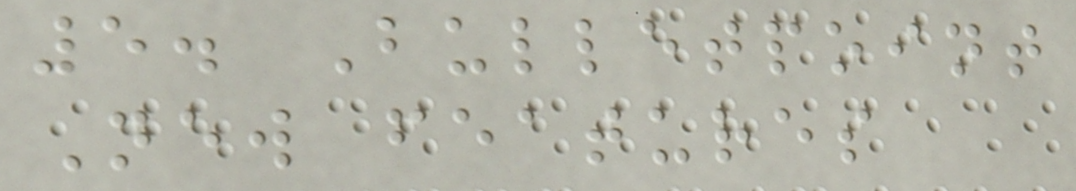5. Bulletpoint
New features
